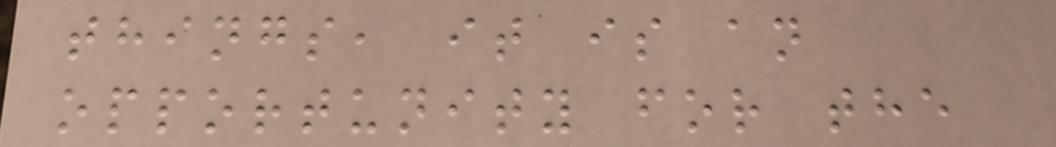things, it is an
opportunity for the
